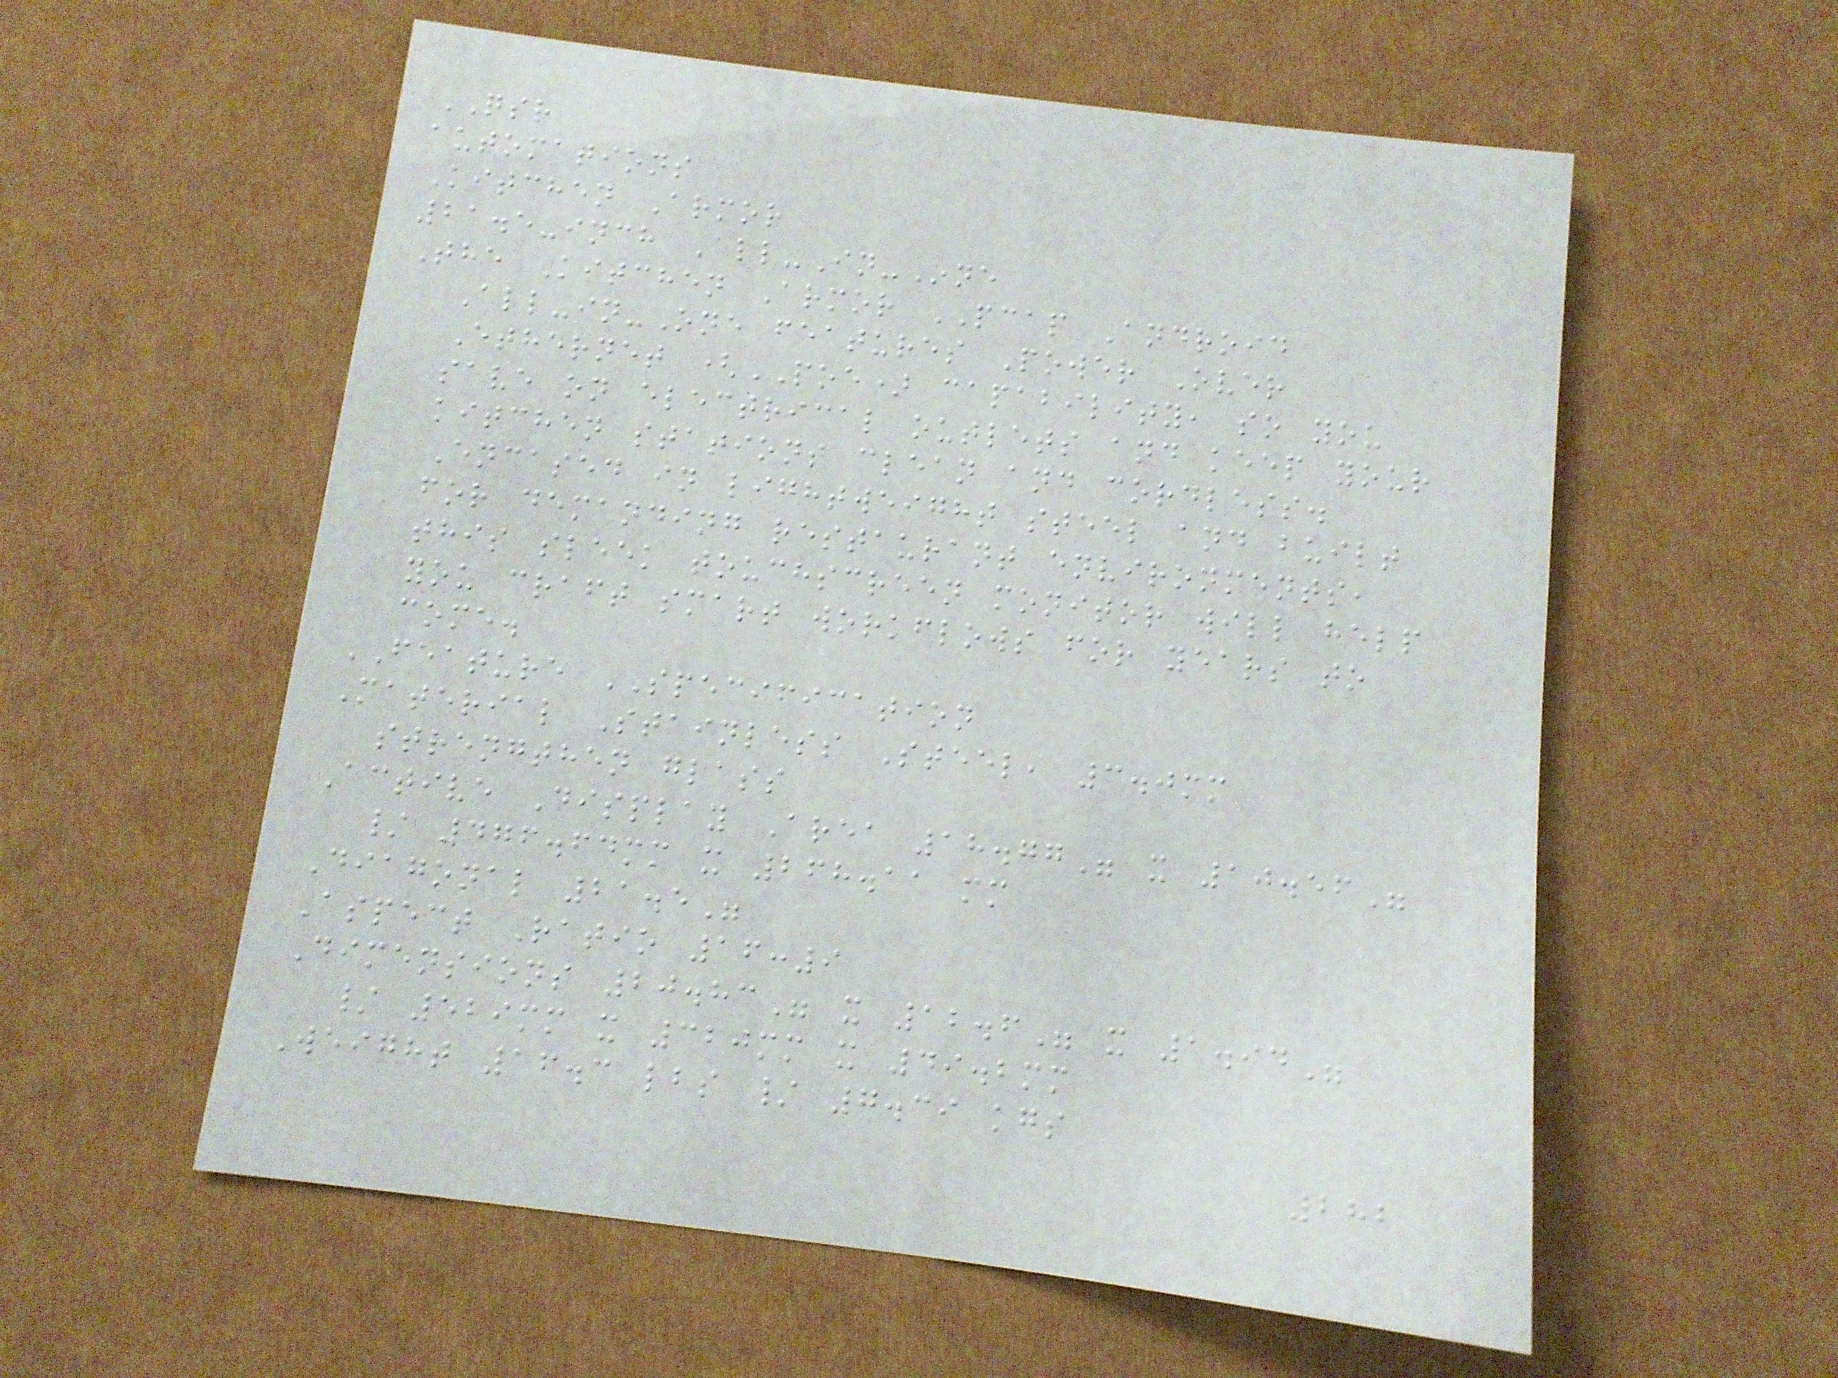QSR
automations
Kitchen Armor
21.5-inch All-In-One
The Kitchen Armor PCAP Android
All-in-One features Power Over
Ethernet (POE) capability, so you
save on electrical outlets and keep your
kitchen stations clean and cordless.
Encased in lightweight steel and built
for demanding restaurant environments,
this sleek touchscreen monitor will help
you craft smart workflows for years to
come.
FEATURE SPECIFICATION
Material Stainless Steel, 3.0mm
strengthen glass
Active Display Area 18.77" x 10.56"
/ 476.64mm x 268.11 mm
Diagonal 21.5"
Aspect Ratio 16:9
Dimensions 20.83" x 12.6" x 1.94"
/ 529mm x 320mm x 49.2mm
Weight 16.3 lbs / 7.39 kgs
282
